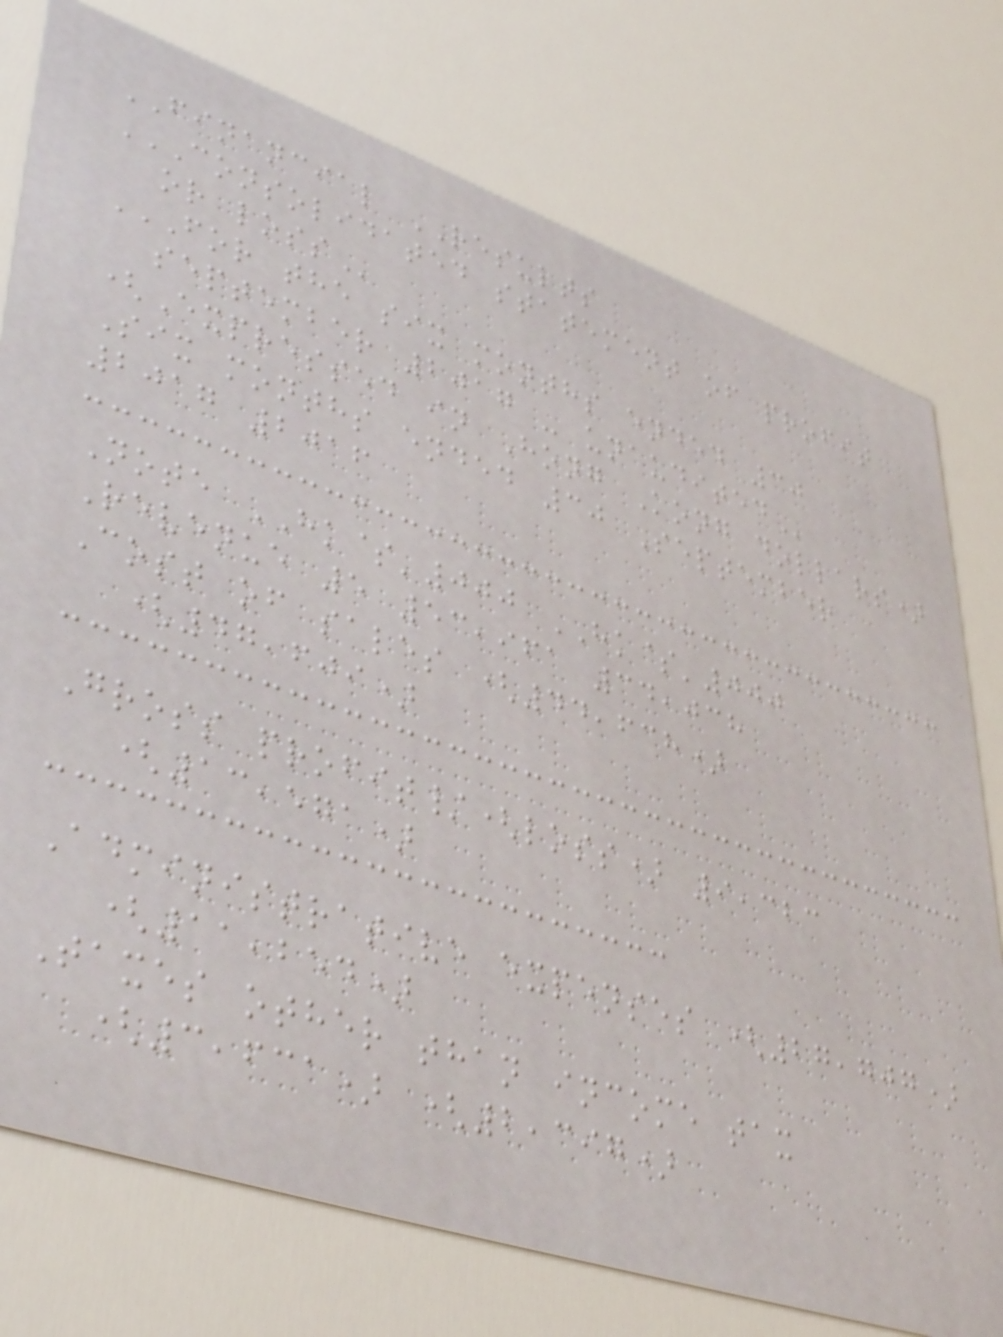FINANCIAL RESULTS
CONSOLIDATED STATEMENT OF PROFIT
OR LOSS
FOR THE SIX MONTHS ENDED 30
SEPTEMBER 2017 - UNAUDITED
(Expressed in Hong Kong dollars)
Six months ended 30 September
2017 2016
Note HK$'000 HK$'000
Revenue 5 53,961 34,038
Cost of sales (44,638)
(47,609)
Gross profit/(loss) 9,323
(13,571)
Administrative expenses (27,707)
(11,254)
Taxes other than income tax
(3,631) (2,397)
